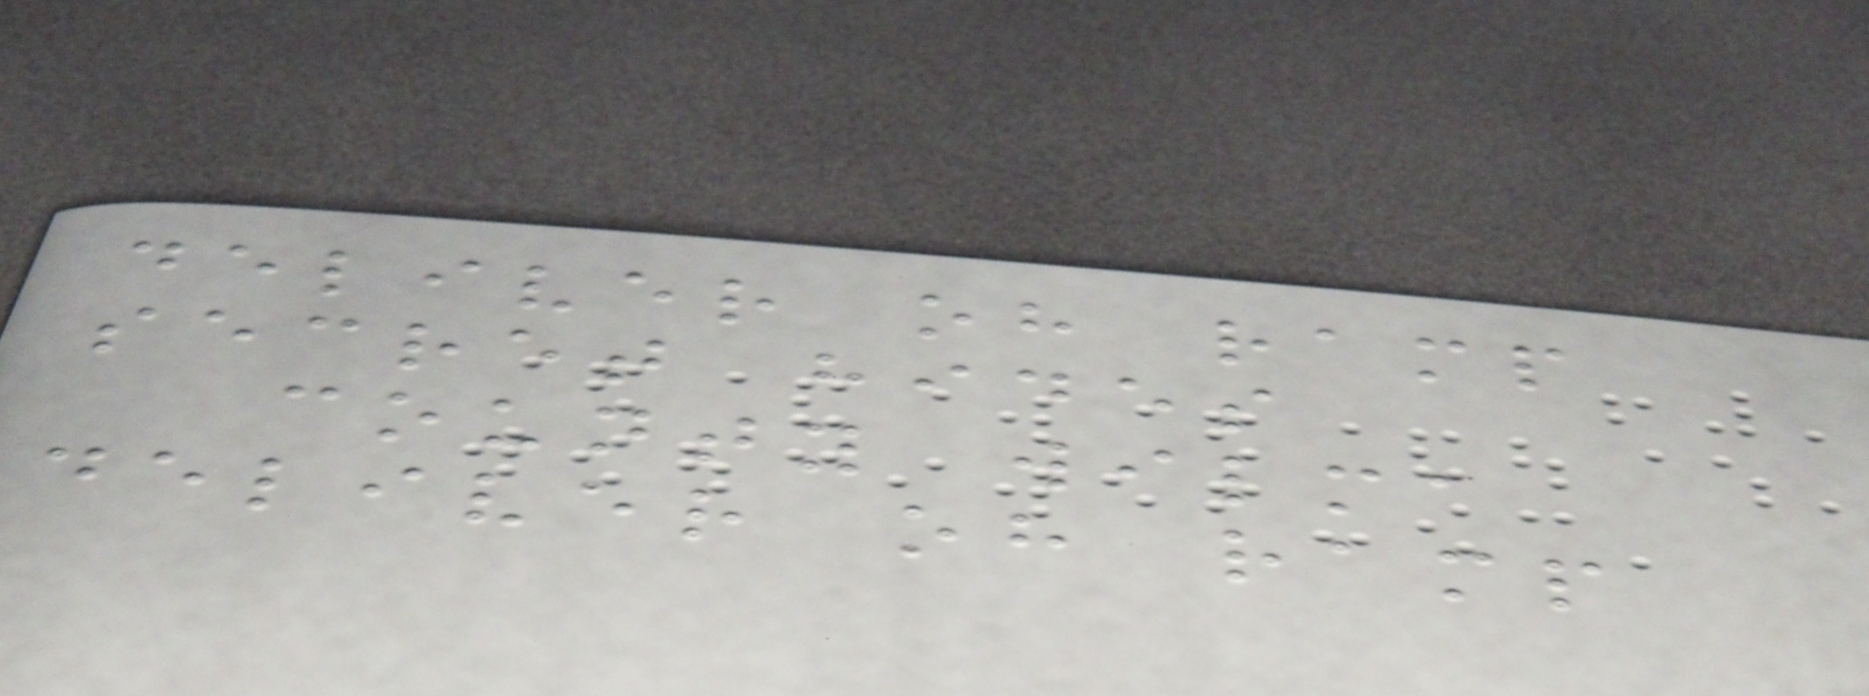deliver oh ramp
secret hides
county wilma
deliver oh ramp
